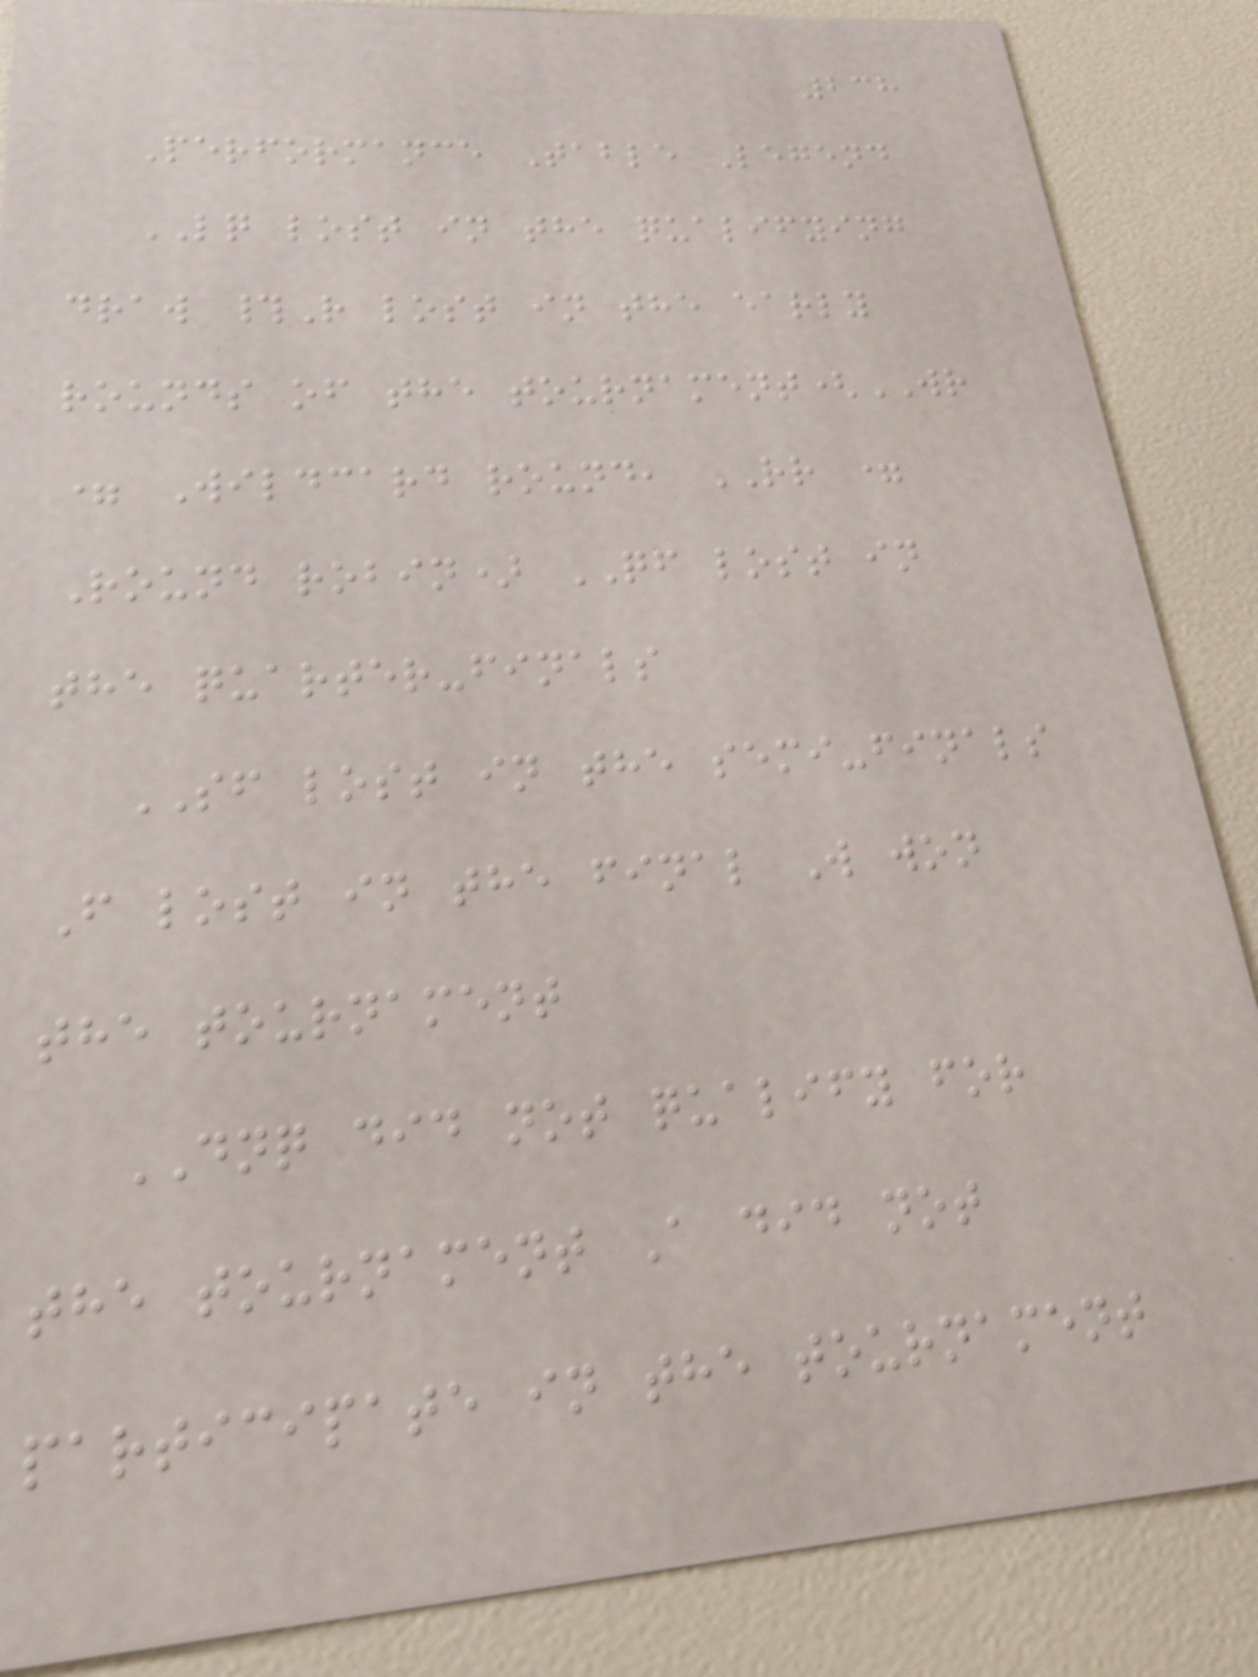238
Performance Table Legend
LQ lost in the qualifying
draw #R lost in the early
rounds of the tournament(WR
= Wildcard round, RR =
Round robin) QF lost in
the quarter-finals
SF lost in the semi-finals
F lost in the final W won
the tournament
DNQ did not qualify for
the tournament A did not
participate in the tournament
